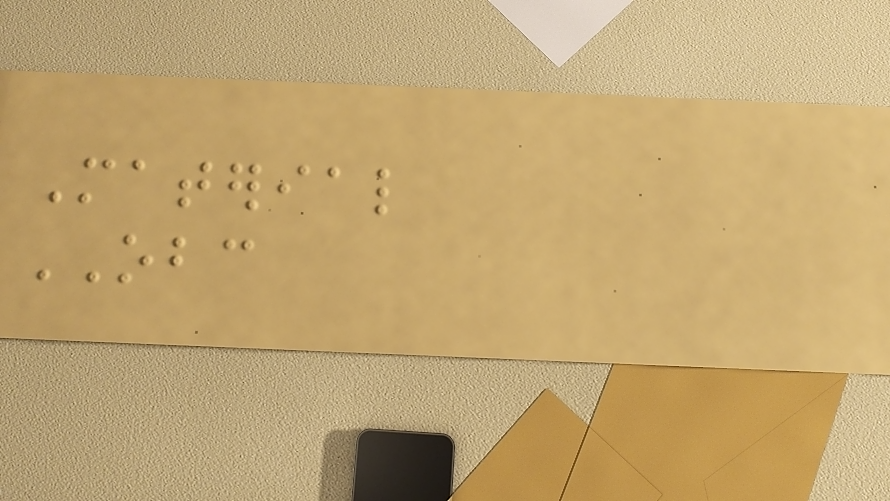Material
OBC
